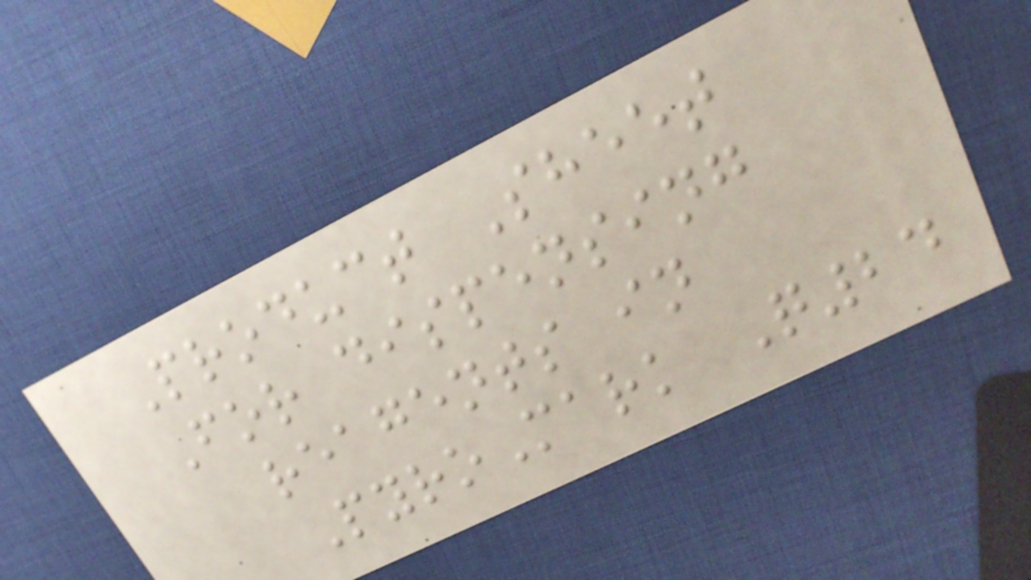Product Sheet
For dispensing
reagents in
PyroMark Q24
